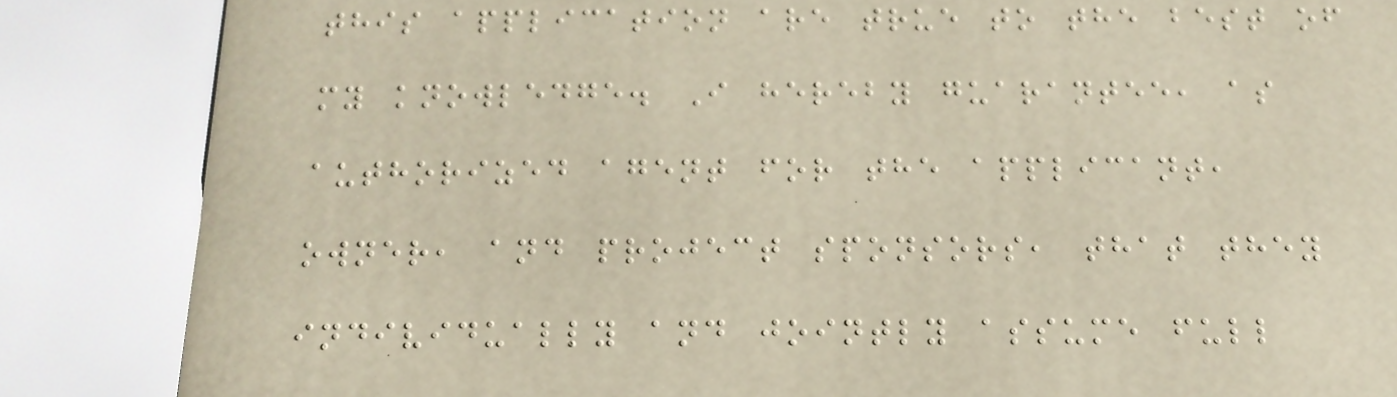this application are true to the best of
my knowledge. I hereby guarantee, as
authorized agent for the applicant,
owner, and project sponsors, that they
individually and jointly assume full
